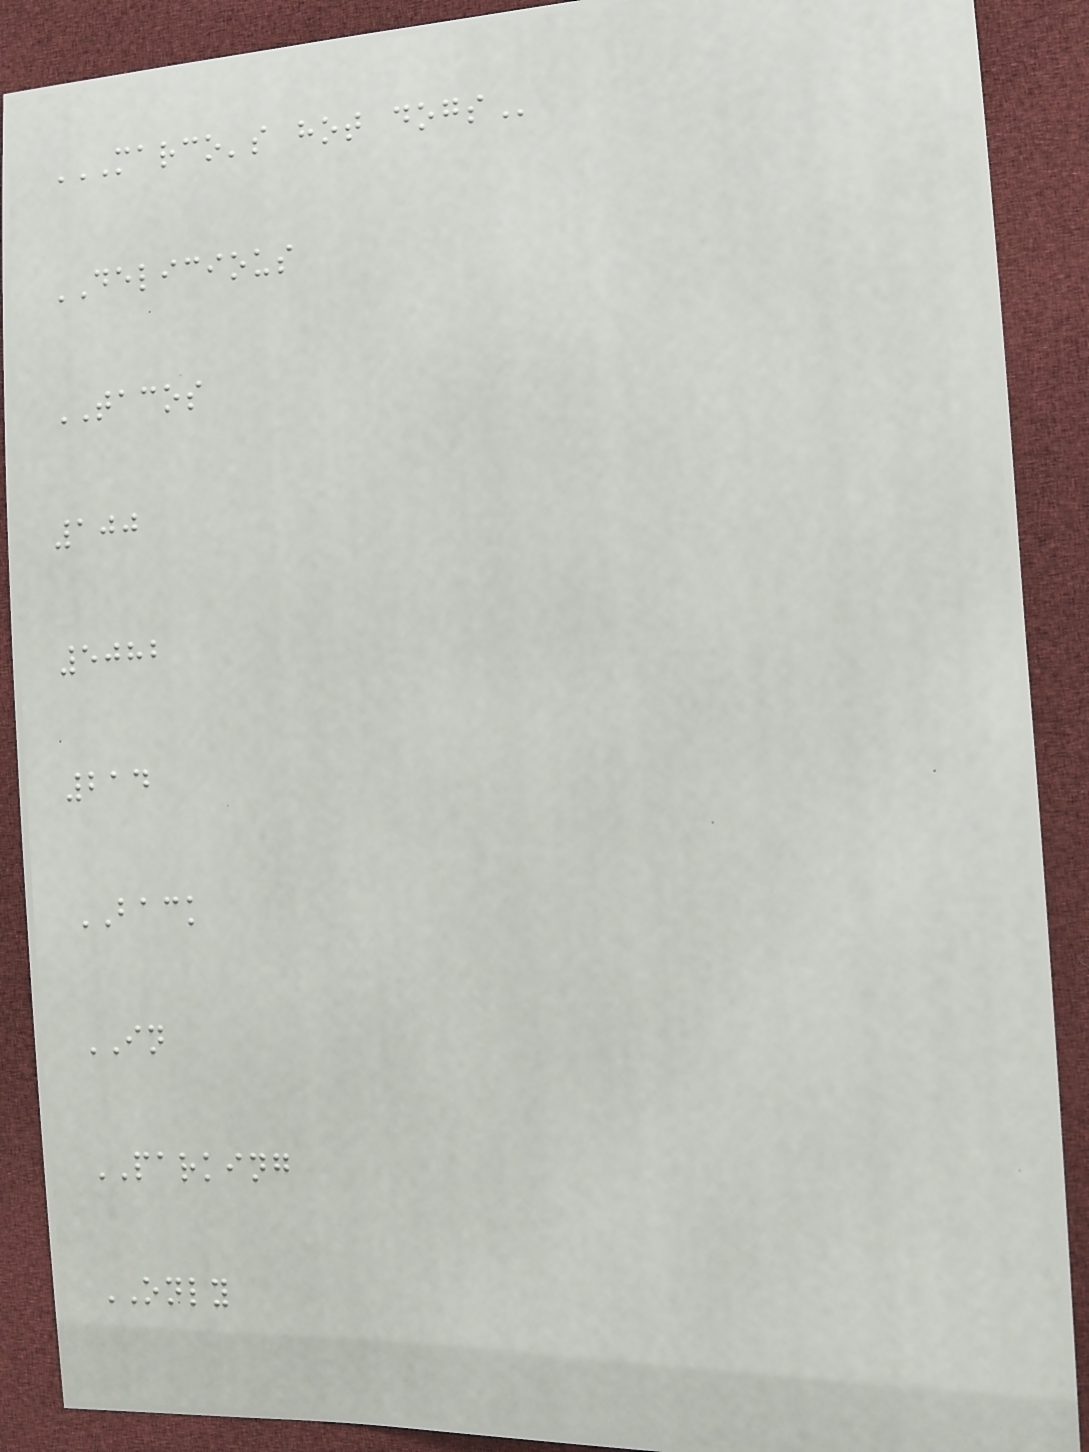MARCO'S HOT DOGS
DELICIOUS
TACOS
100
5082
214
BACK
IN
PARKING
ONLY
